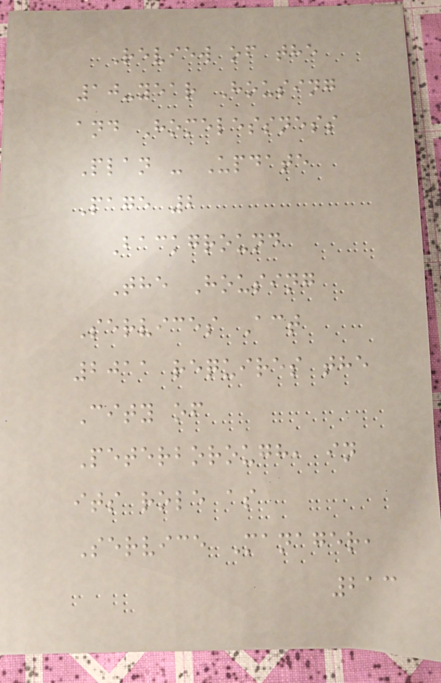Review of the
10-year Housing
and Homelessness
Plan - Update
Page 2
Background
The Housing
Services Act
2011 requires the
City of
Peterborough, in
its role as
Service Manager,
213
